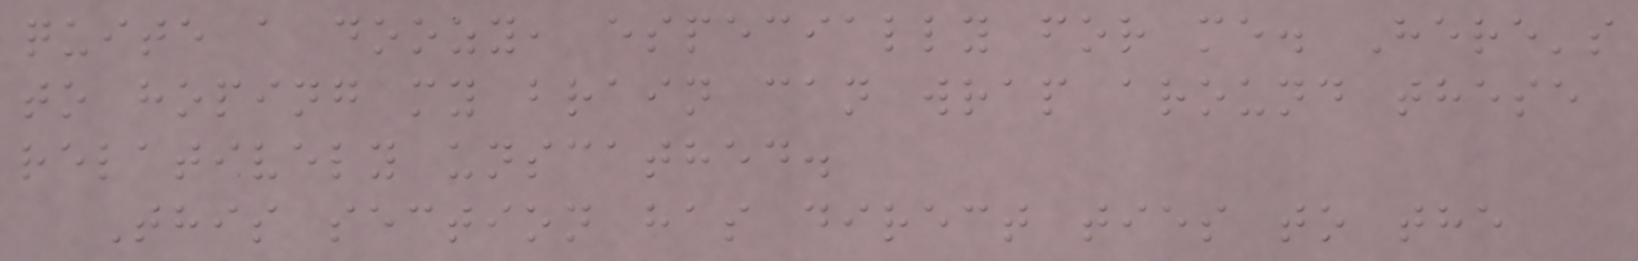quite a doozy, especially for me. Here's
to hoping my brain can wrap around these
relatively unscathed.
This section has direct ties to the
